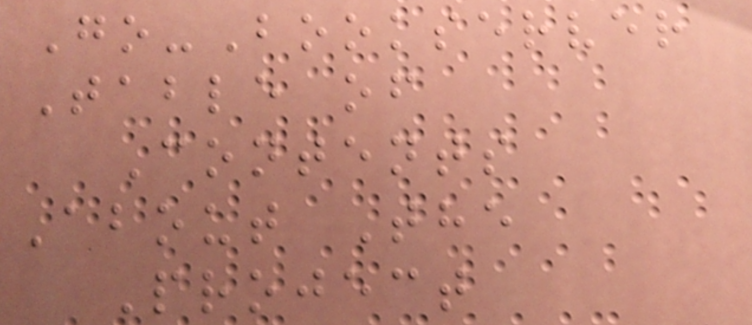Go-Bookserver
Table of
Contents
About The
Project
